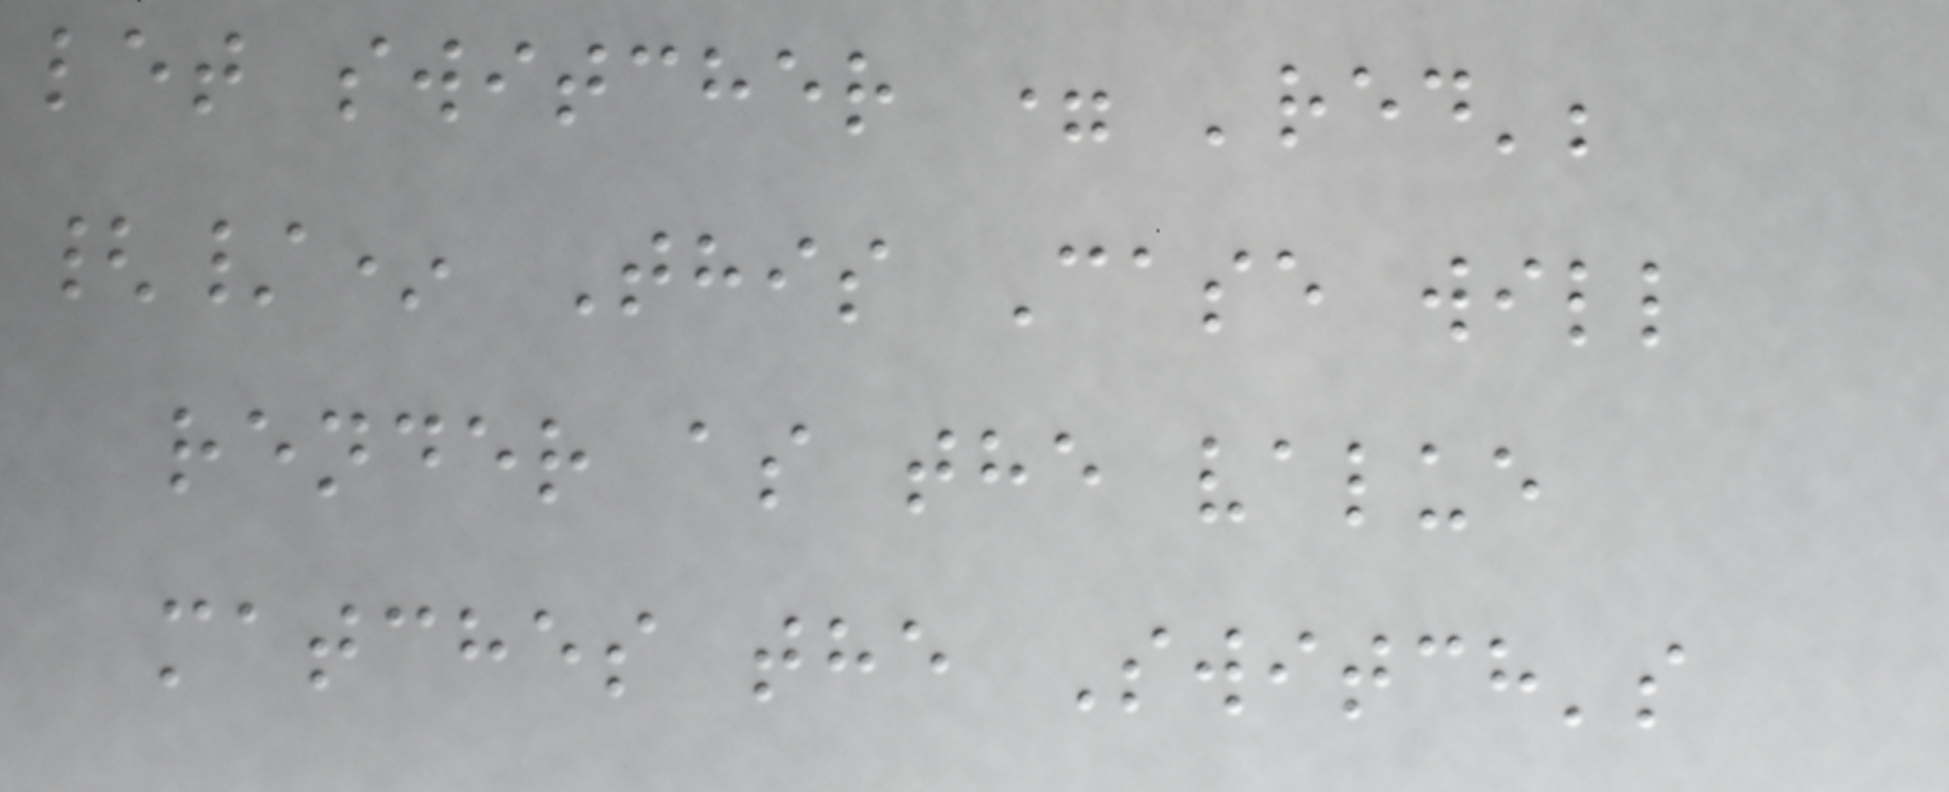let switcher = 'red';
{/* This Case will
render as the value
matches the Switch's
